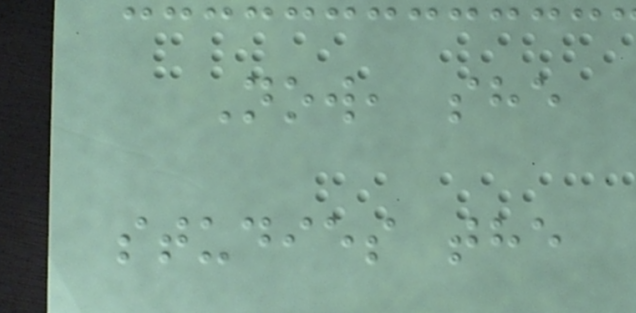Now, she
studies the
